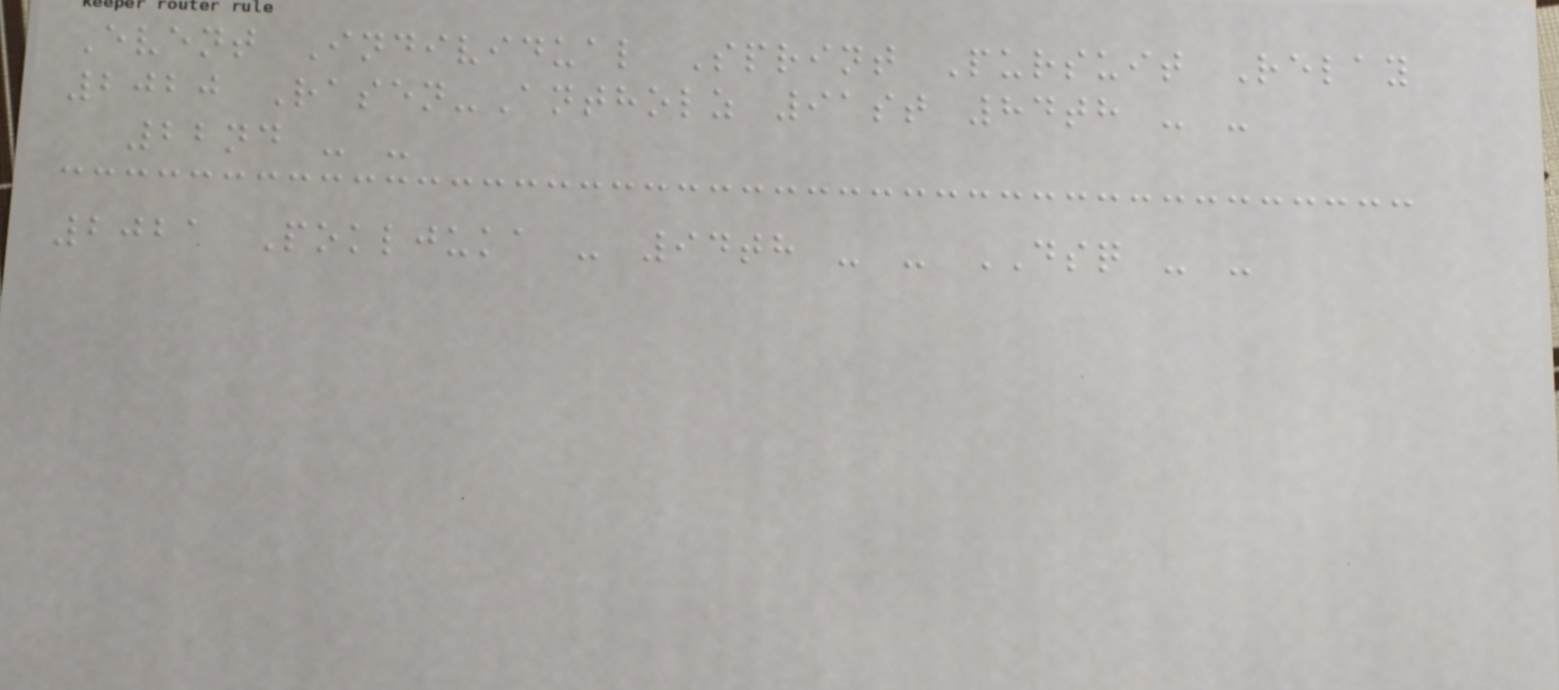Event Individual Sprint Pursuit Relay
2020 Rasen-Antholz 91st 84th - -
22nd - -
2021 Pokljuka - 94th - - DSQ - -
